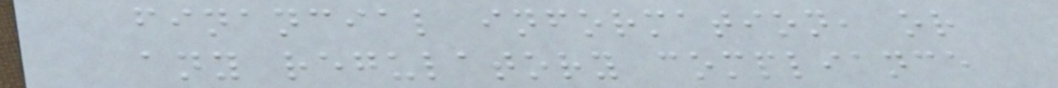financial information, or
any regulatory compliance
